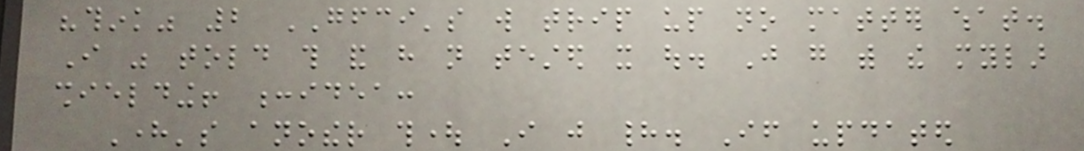"think" 2 GFCI's will trip up no matter what.
I was told this and have not tested it out. Just go with the mylar
shielding! :idea:
Here's another thought I just had. If updated
